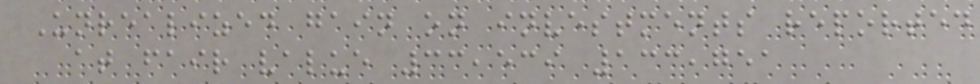Unrealized gain on investments reported
at fair value 33,539 133,751
